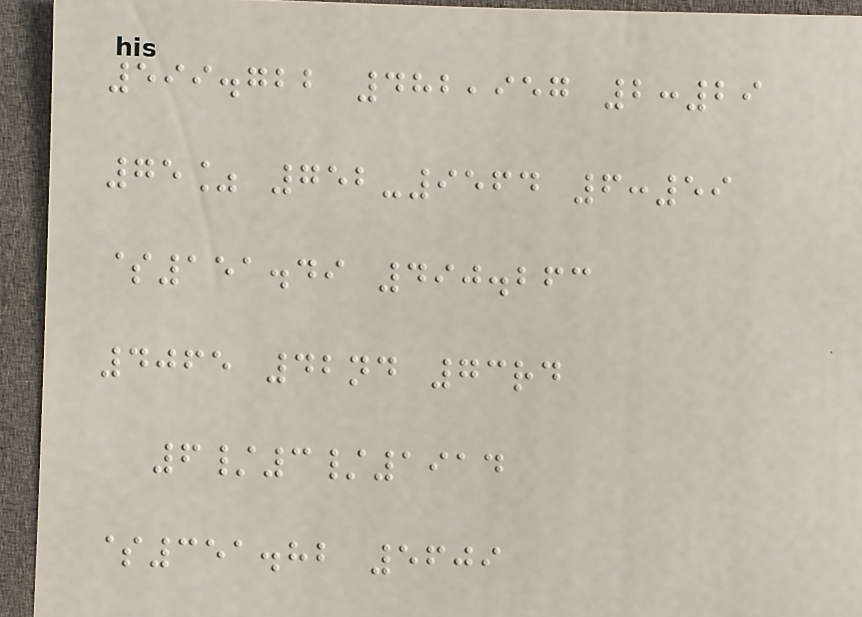599.722 482,957 2:29
75% 752-9564 6:59
$151.49 490.263
4065 42nd 73rd
6/3/1914
$351.82 5609
